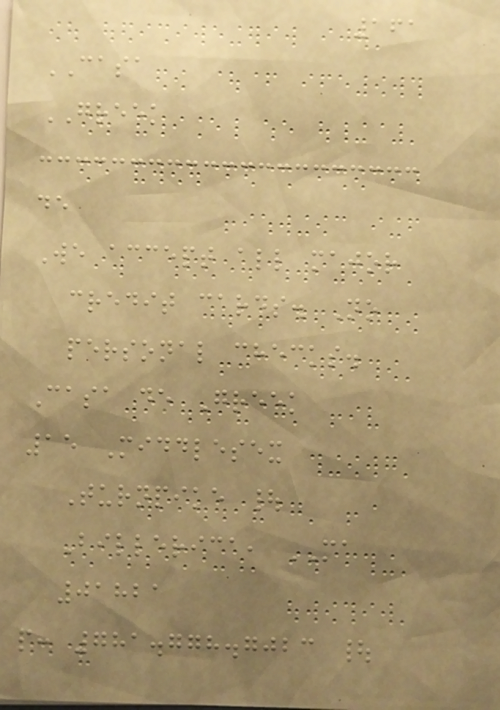161
CASA
GREEK
de
We accept all major
credit cards. No
personal checks.
Casa de Greek
15 Middlesex
Turnpike |
Billerica, MA
01821
p: 781.778.7023 |
